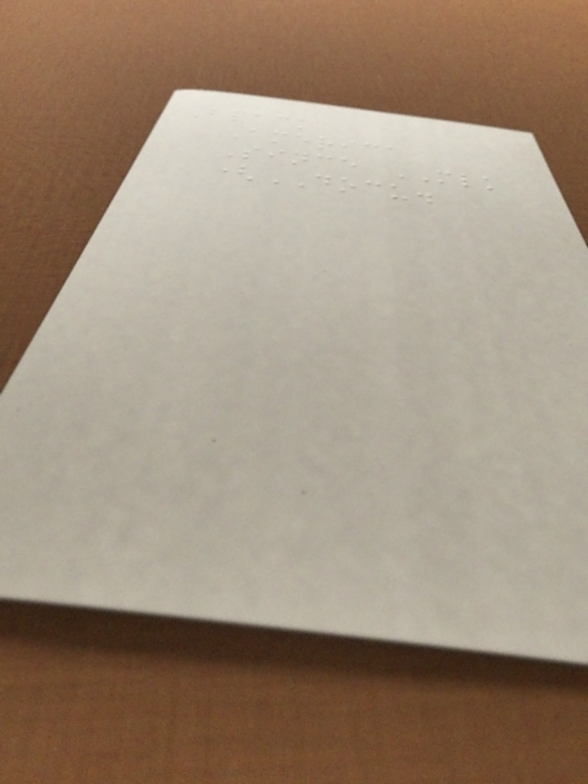Black
America
Since MLK
(DOCU.
